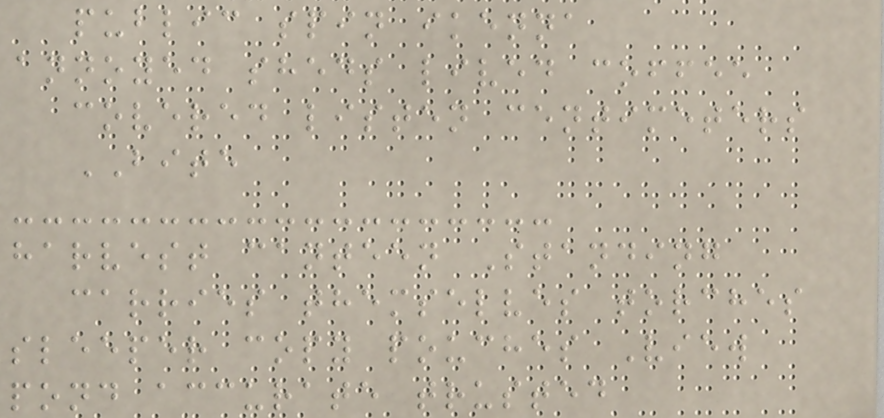public spin ikenna
annoyed sheds lived coffee
covered listen centimeters
BITE
harvest canteen Standing
carries themselves torches
sleeper copy pouches View
pond accurate trusted
